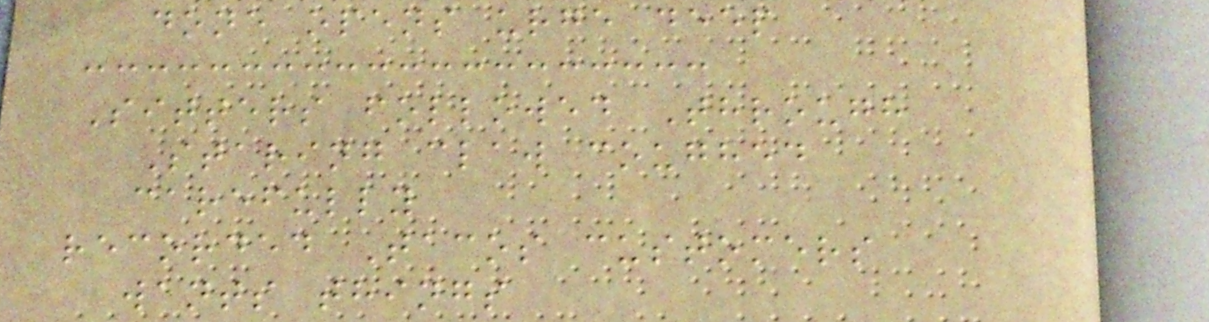done opens urge deep
Sitters followed Through
Staring claw coughed
carefully
recorded Tacos customers
wants things
